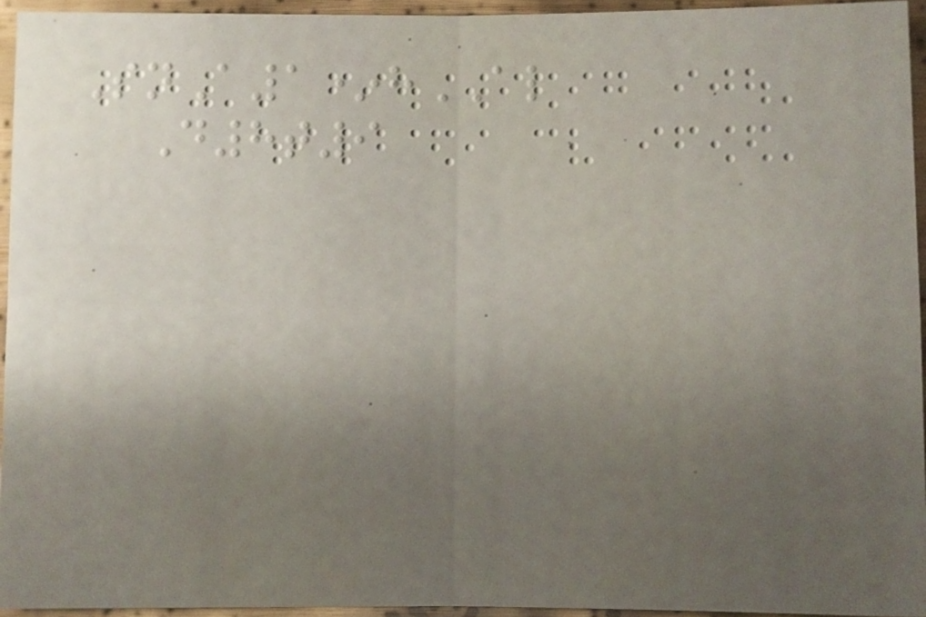SnA1*hAL
D8t9
